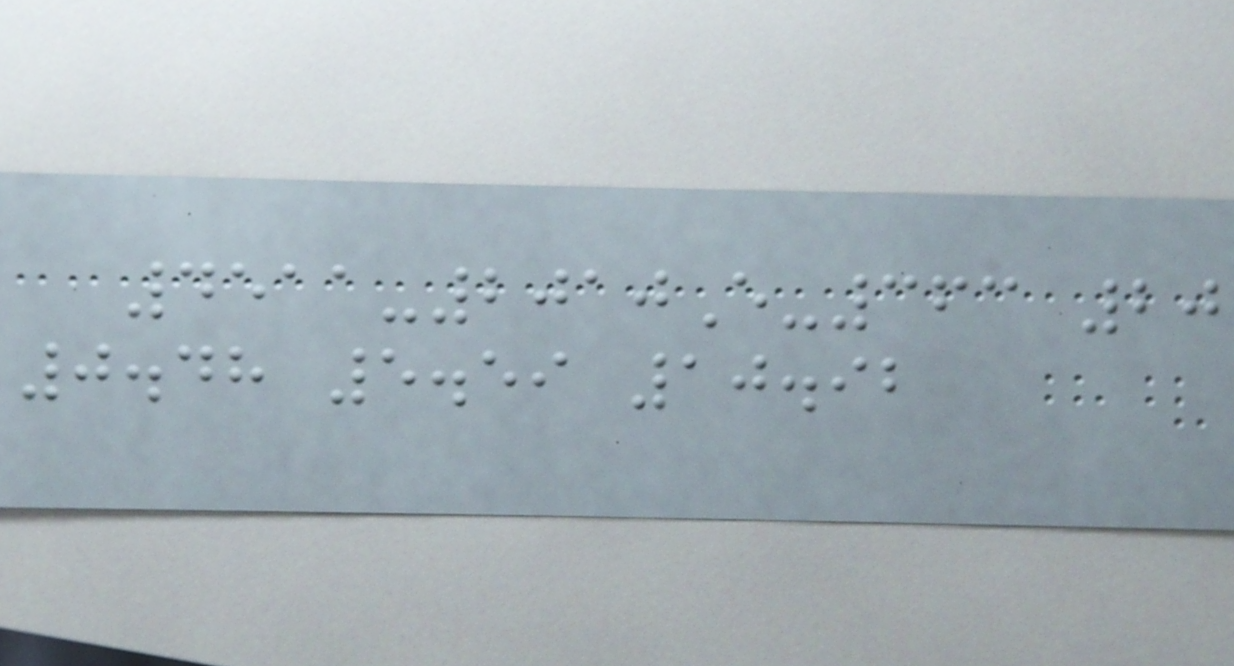4511-2010E-363 20
0.48 5.59 10.92
